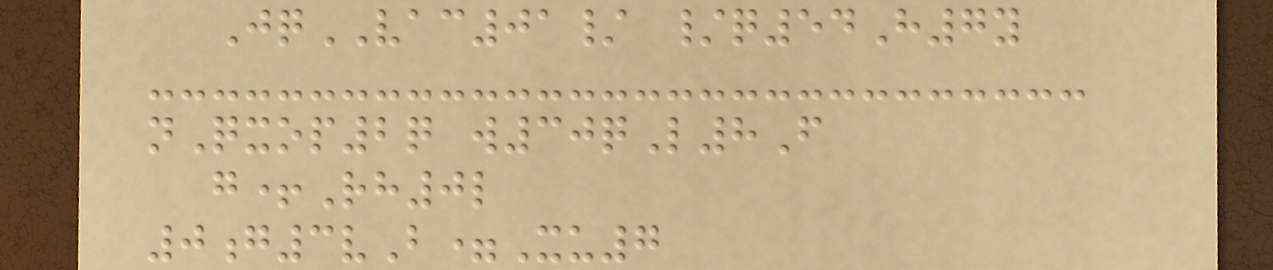JqVAC01/ /q54H7y
nQxop2q w30qL8F
g+Rh0l
0g3vB=Xu7
